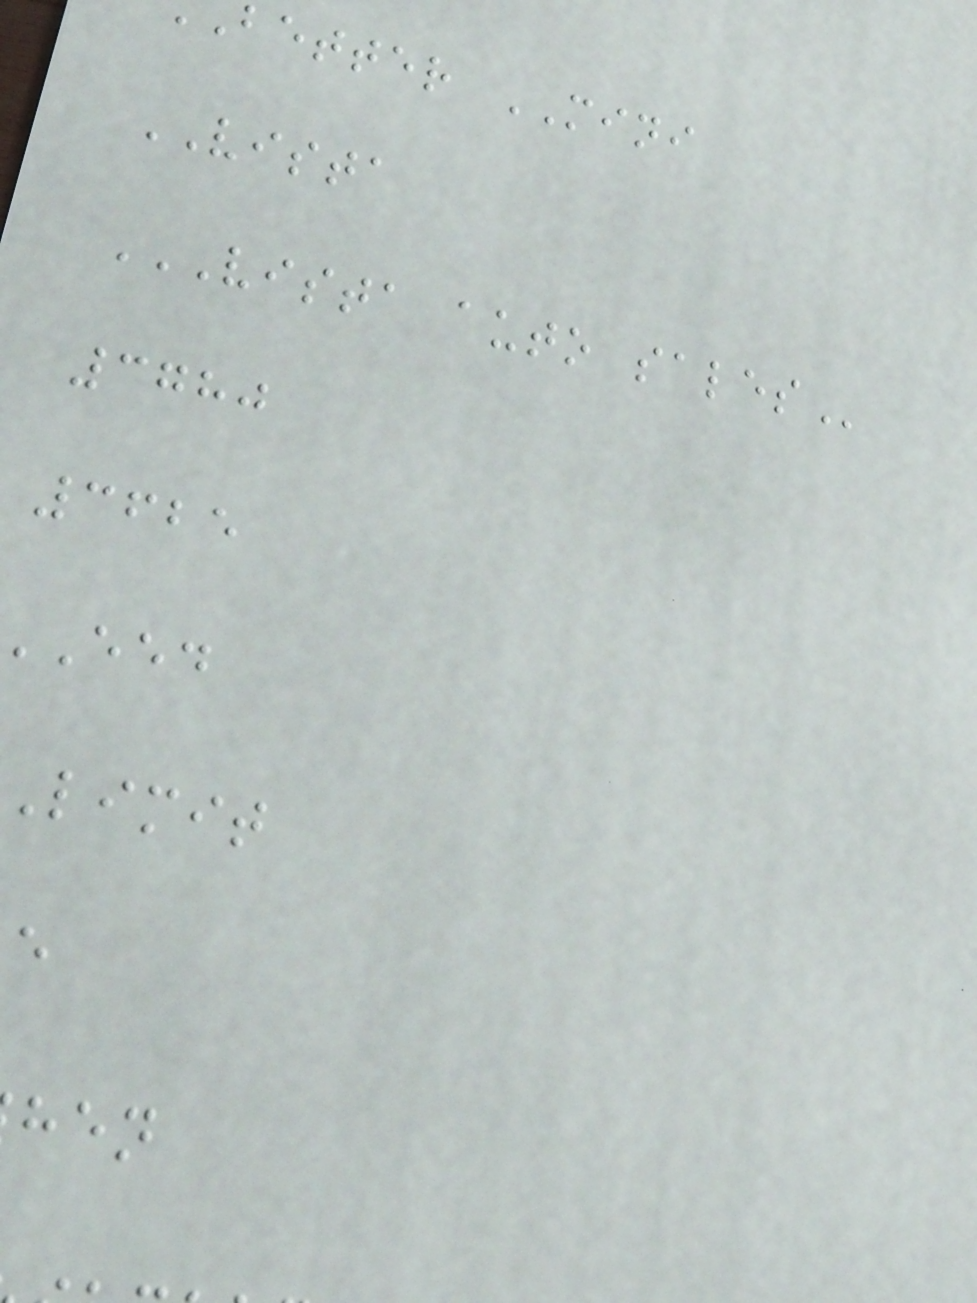better MINI
VISTA
VISTA AUTO SALES
3780
3625
limit
